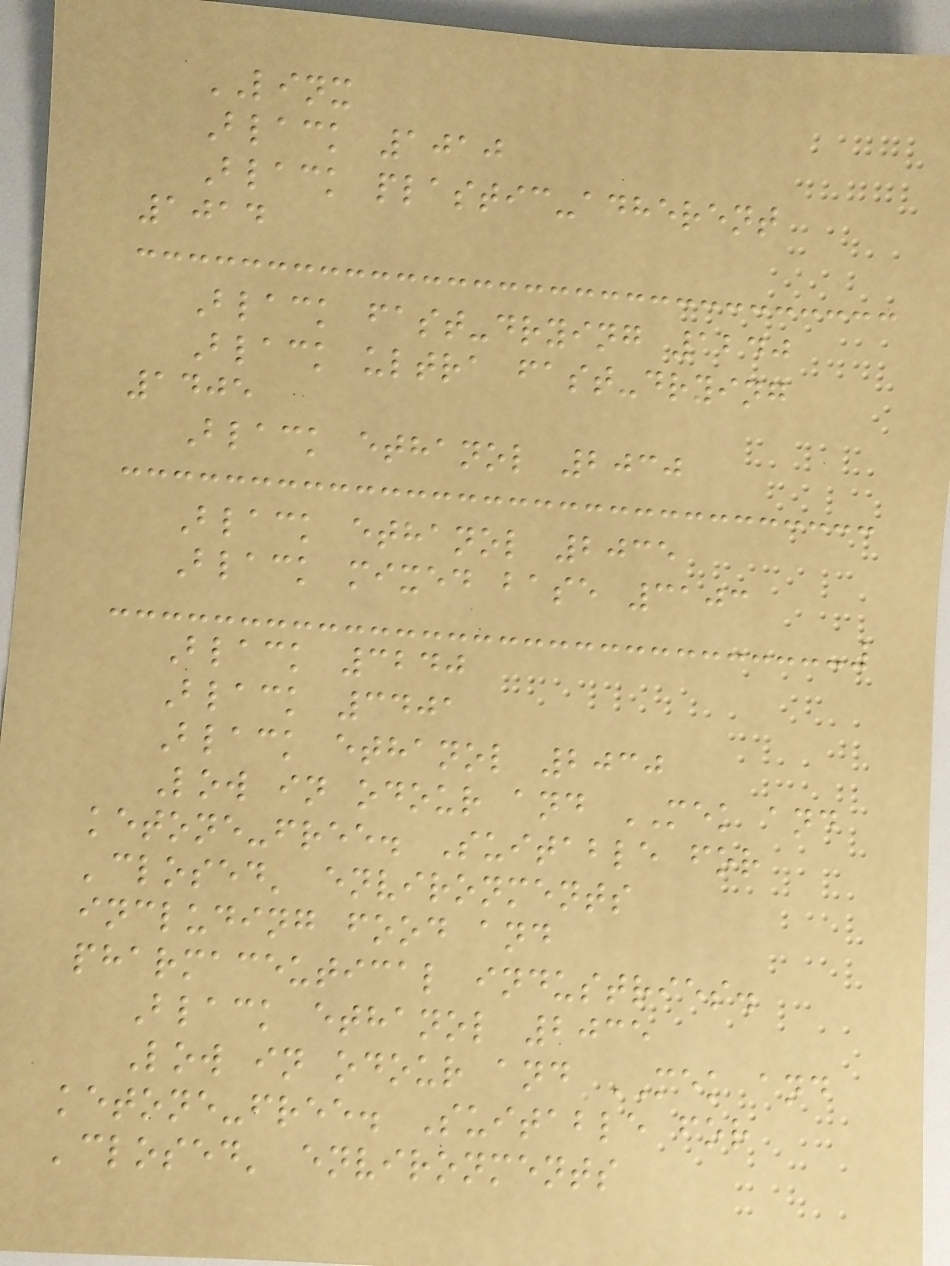LINX
Black 1010
Black plastic-adherent
1014
Black fast-drying 1240
Black ultra fast-drying
1405
Black ethanol 2030
Black ethanol 2035
Black mixed base 3103
Black 3240
Black 3401
Black ethanol 2030
Low in odour and MEK and
ketone-free. Suitable for
'closed' environments
including food and
pharmaceutical industries.
Black ethanol 2035
Low in odour and MEK and
ketone-free. Suitable for
'closed' environments
